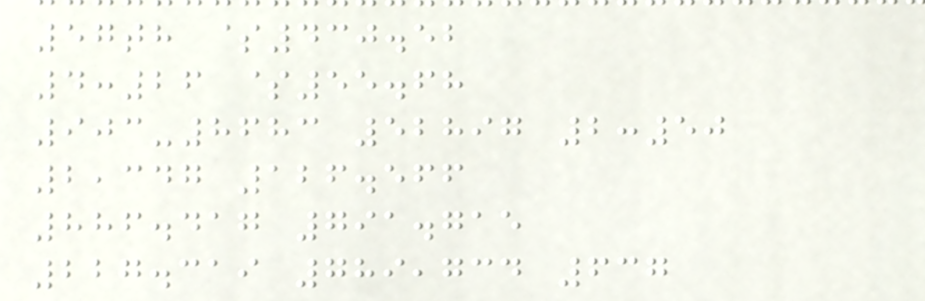57th $430.52
4:26 $55.68
903-8683 52897 2:50
2,347 126.566
886.417 791.715
227.319 789,734 637
